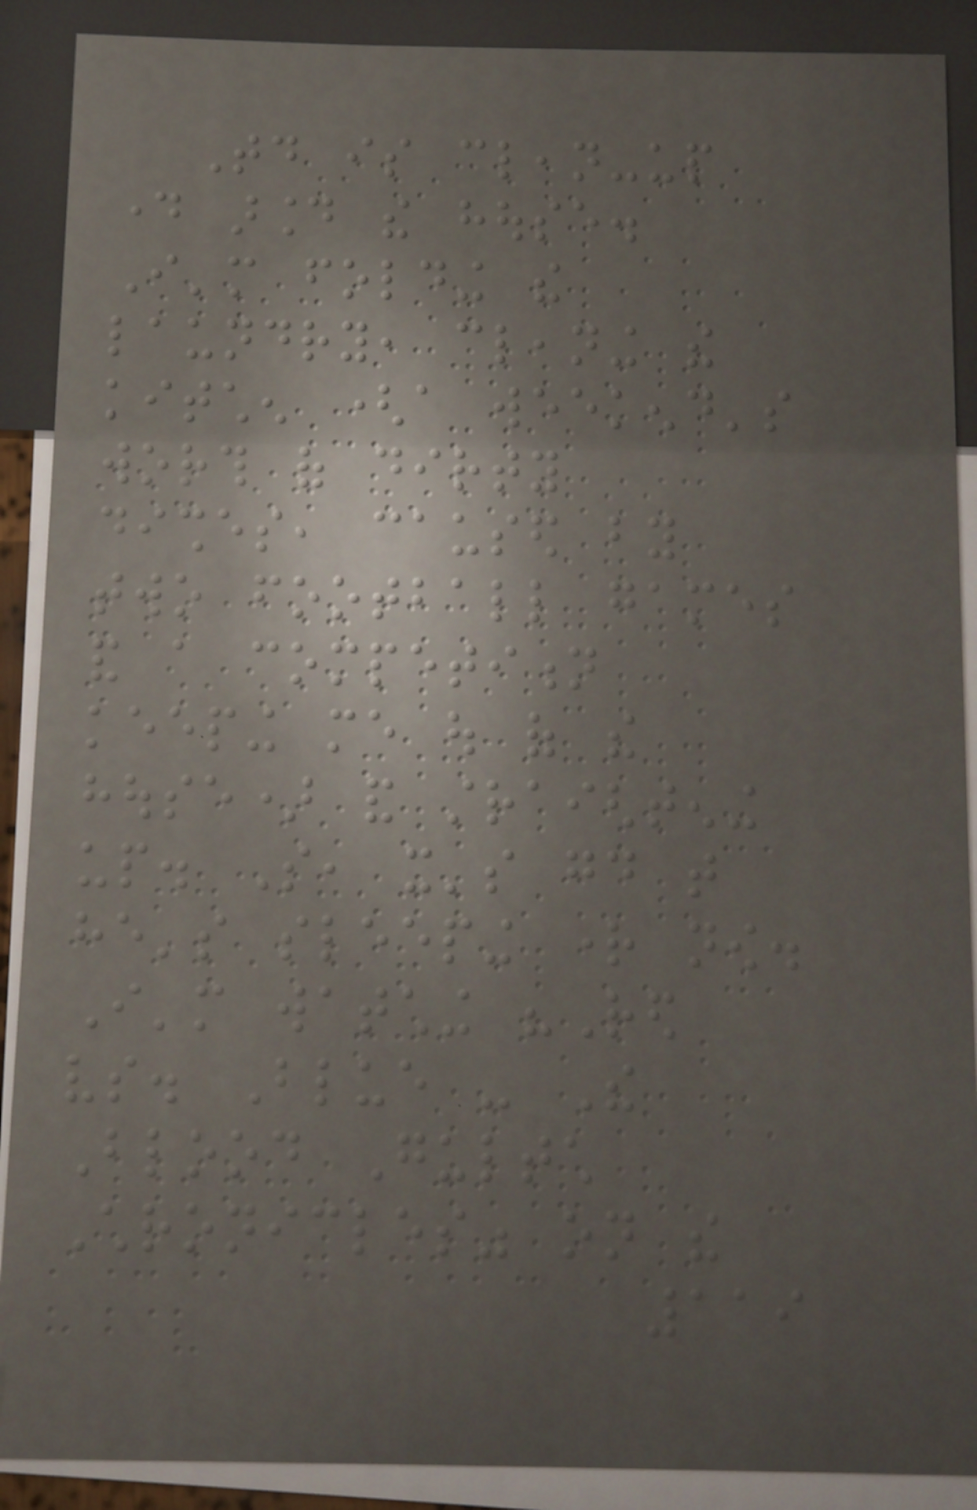Today is clean-up
day around the house.
I'm folding the
laundry, cleaning the
kitchen (a weekend's
worth of dirty
dishes, caused by
two football games
and a competition
keeping me out of the
house) and straightening
up. So, it's good that
he's sleeping right now.
I'm watching "Red
vs. Blue - The
Blood Gultch
Chronicles" on the
119
